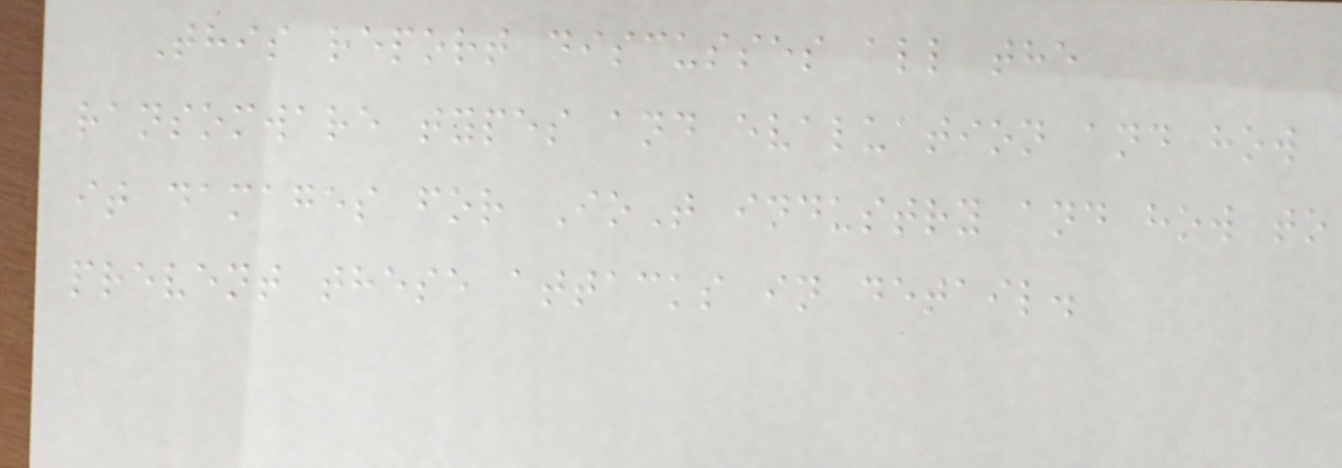This report discusses all the
ransomware types and evaluation and how
it damages for IoT industry and how to
prevent these attacks in detail.
